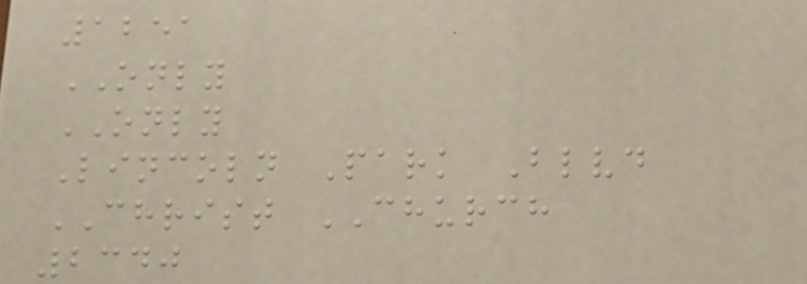1251
ONLY
ONLY
Lincoln Park Blvd
CHRIST CHURCH
2340
